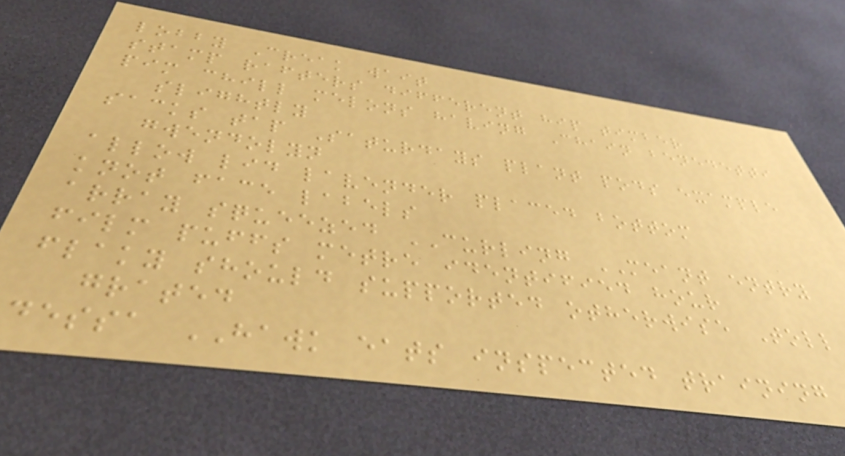lobby Creak wait
stamp rafters different hip timber
pim chill melons having Chain benedetti
slightly
sacks tap Saturdays plant pods example
gwendolyn
allow lid lavender placed bottom
knot face labels
array squeezed CURLING MEANT entry
film puffs metre identified hour
flaky should supported otherwise Toll
grated
dessa HAWK eats inspected training
